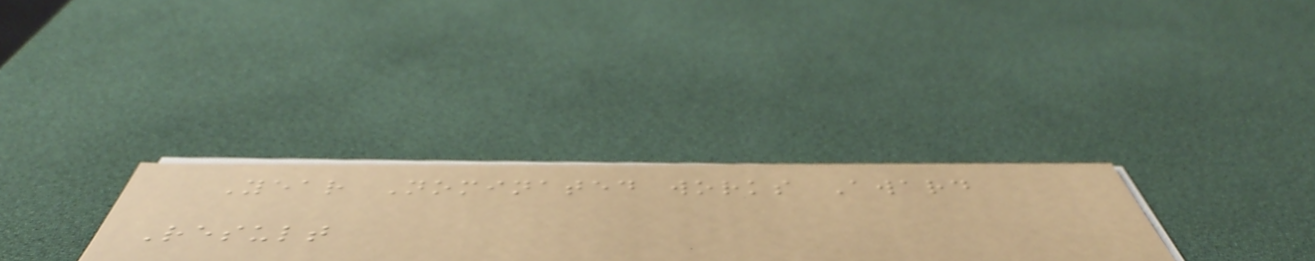Year Nominated works Award
Result
